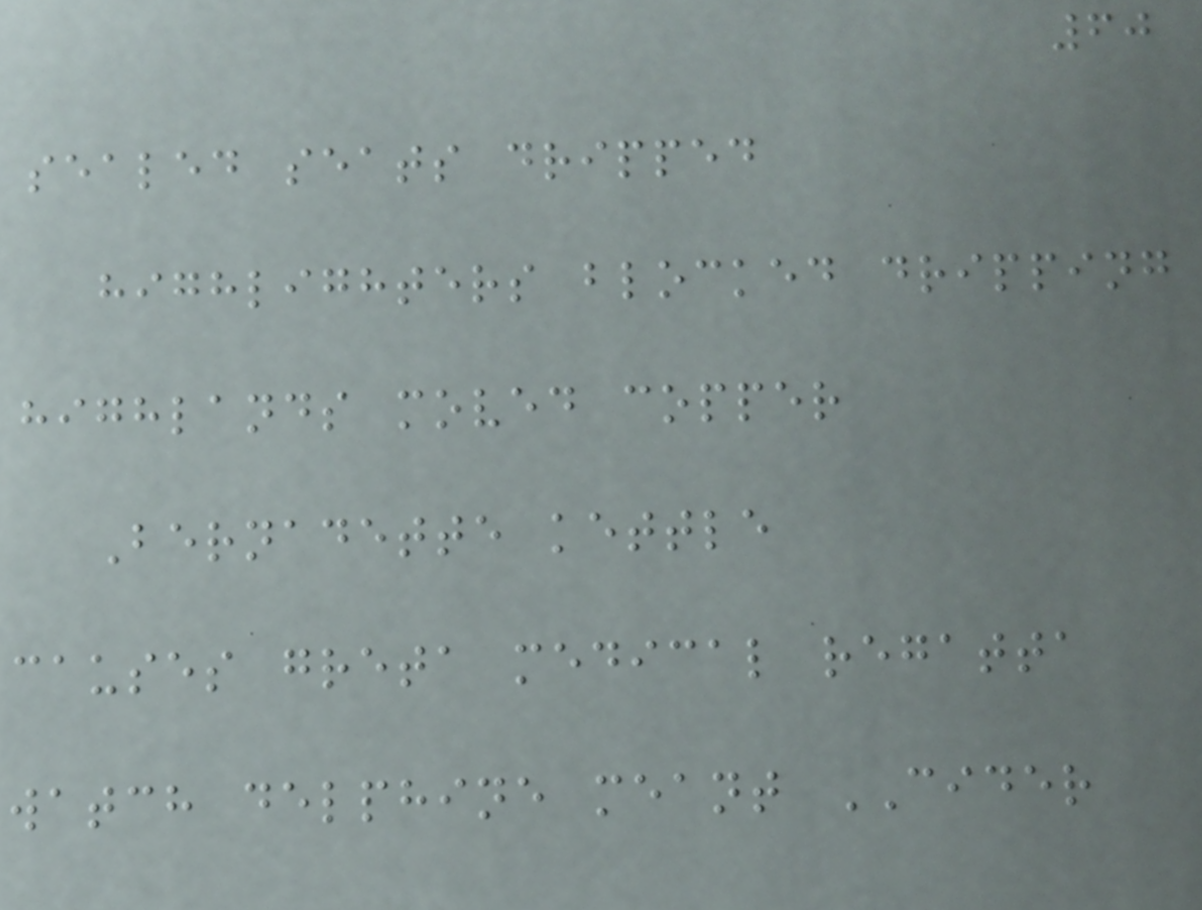60
sealed seats dripped
highlighters blocked dripping
highlands moved copper
Bernadette kettle
causes greta medical regatta
watch delphine meant CIDER
